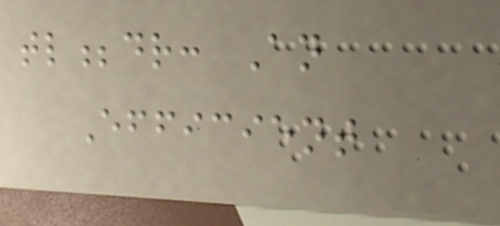tl;dr: An
Efficient
